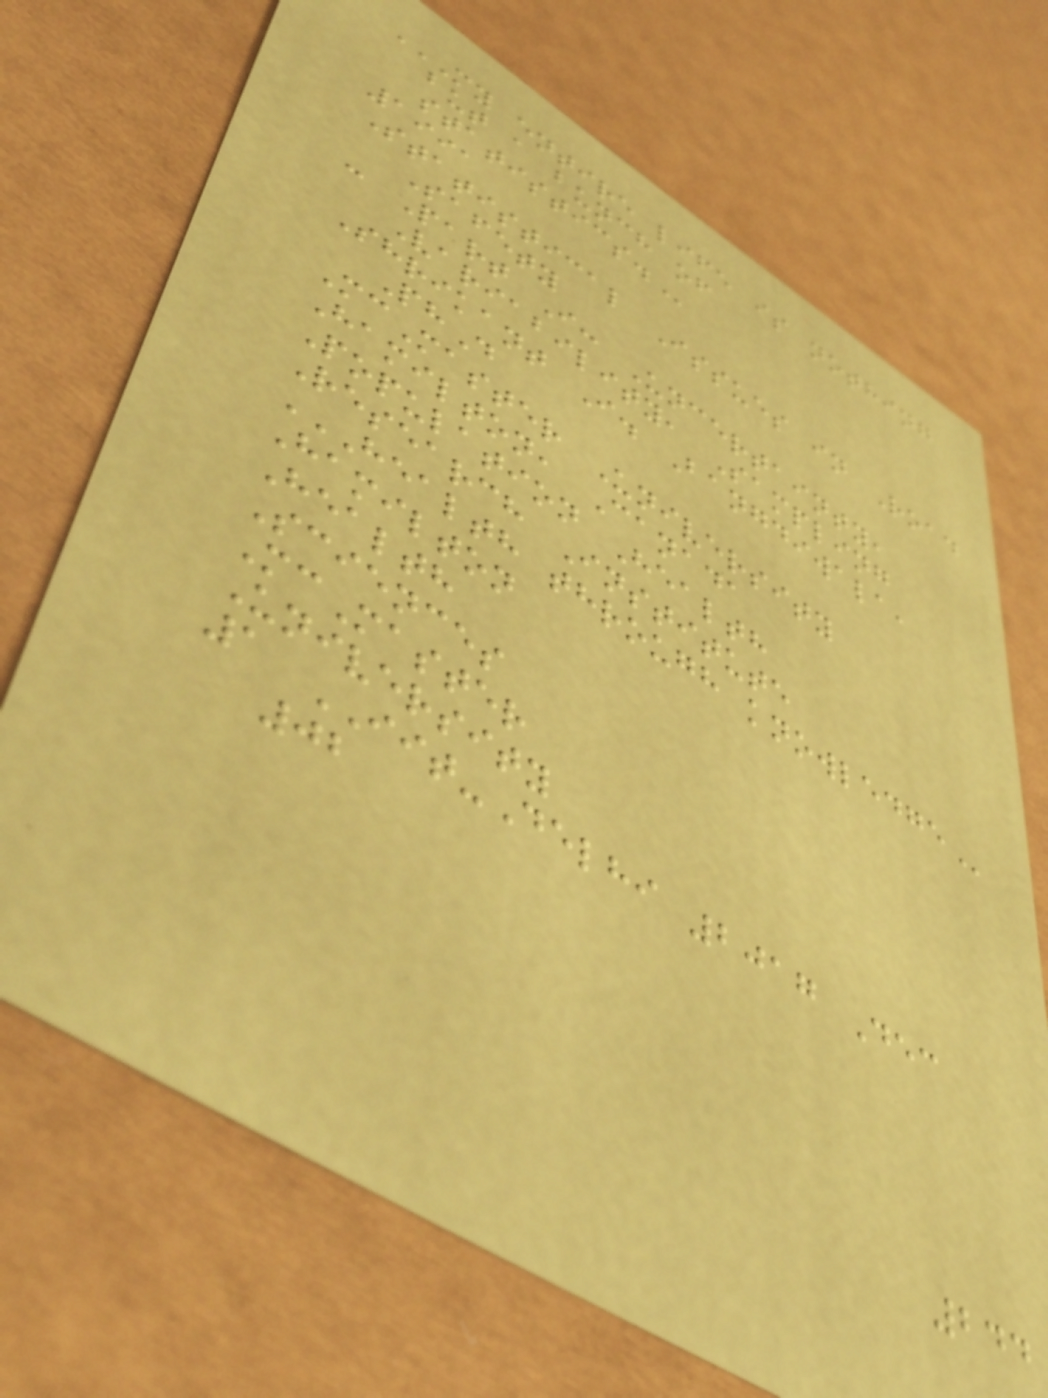MY ENTIRE LIFE IS NOTHING
BUT A BUNCH OF
STATISTICS.
1991
Statistical Issues in Road
Safety
- Part I: Uncertainty,
Variability, Sampling
Shrikant I. Bangdiwala,
PhD
McMaster University
Hamilton, Canada
Population Health
Research Institute
HEALTH THROUGH KNOWLEDGE
Hamilton
Health
Sciences
McMaster
University
1 IIT-Delhi 2017 Dec
02
244
